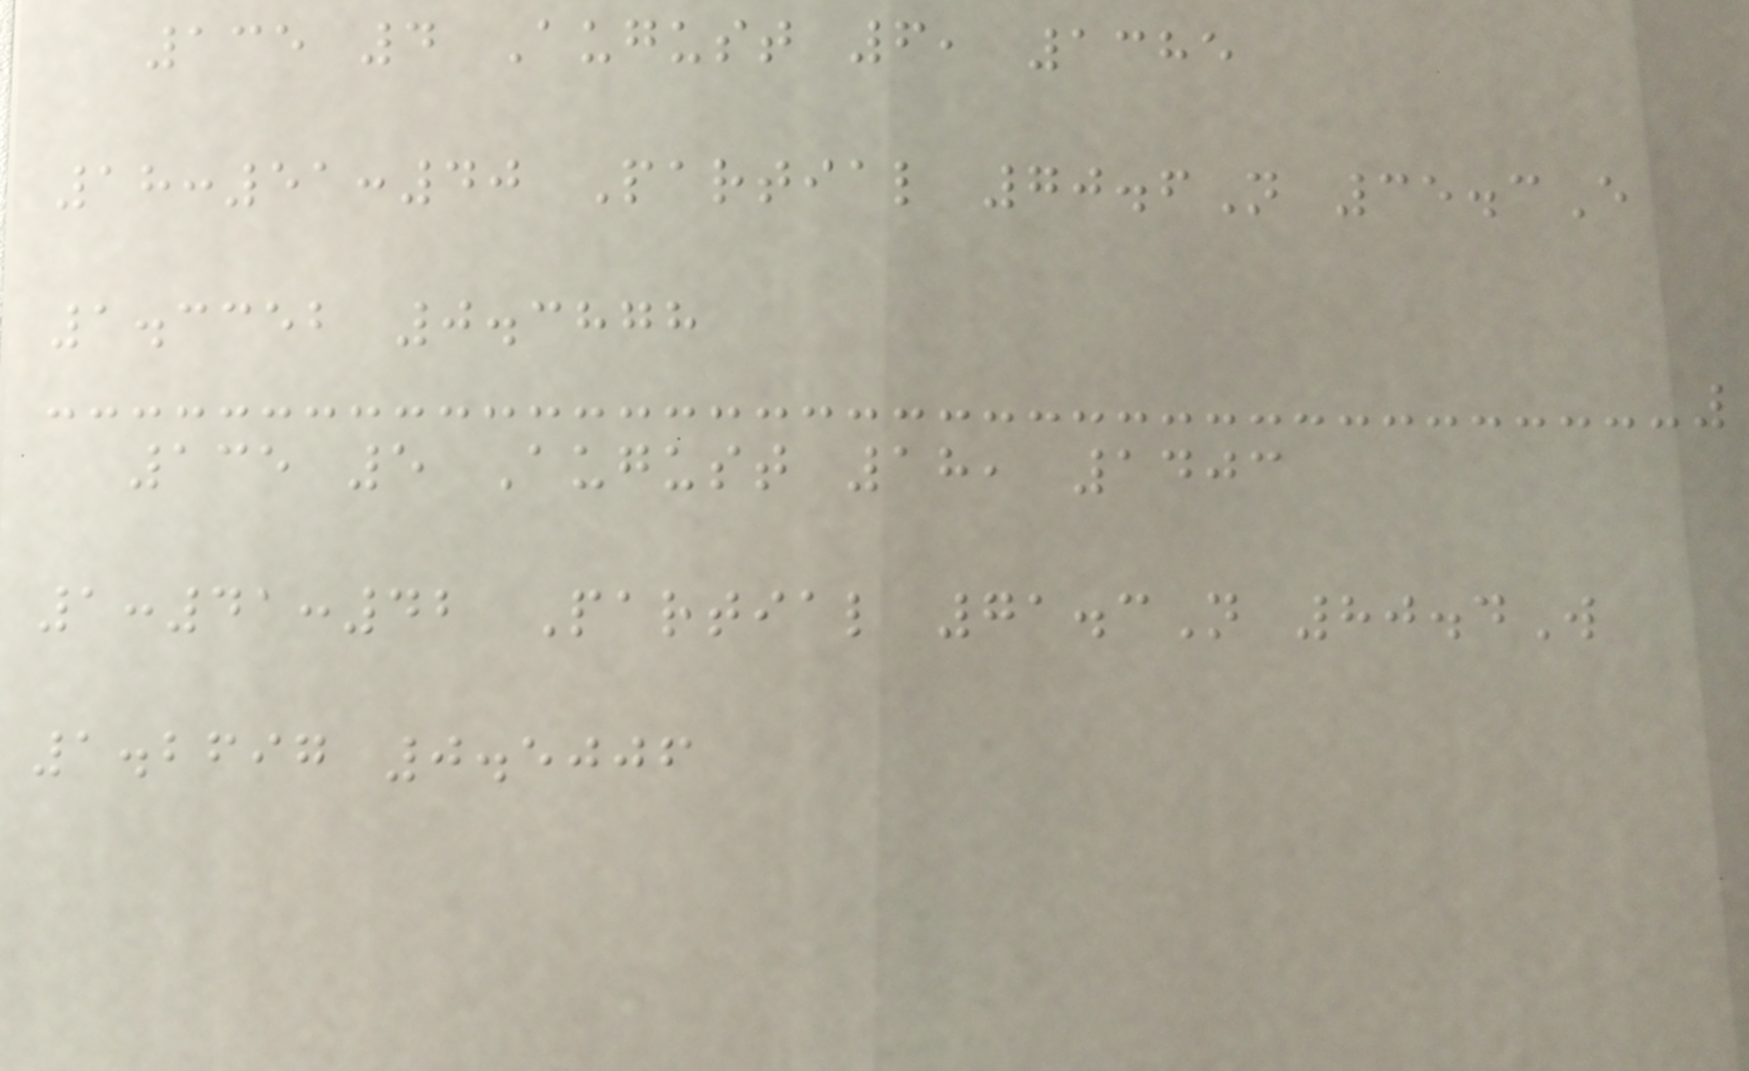135 4 August 6, 1385
18:51:40 Partial 70.6N 35.3E
1.3352 0.3878
135 5 August 18, 1403
1:41:42 Partial 71.3N 80.4W
1.2697 0.5006
